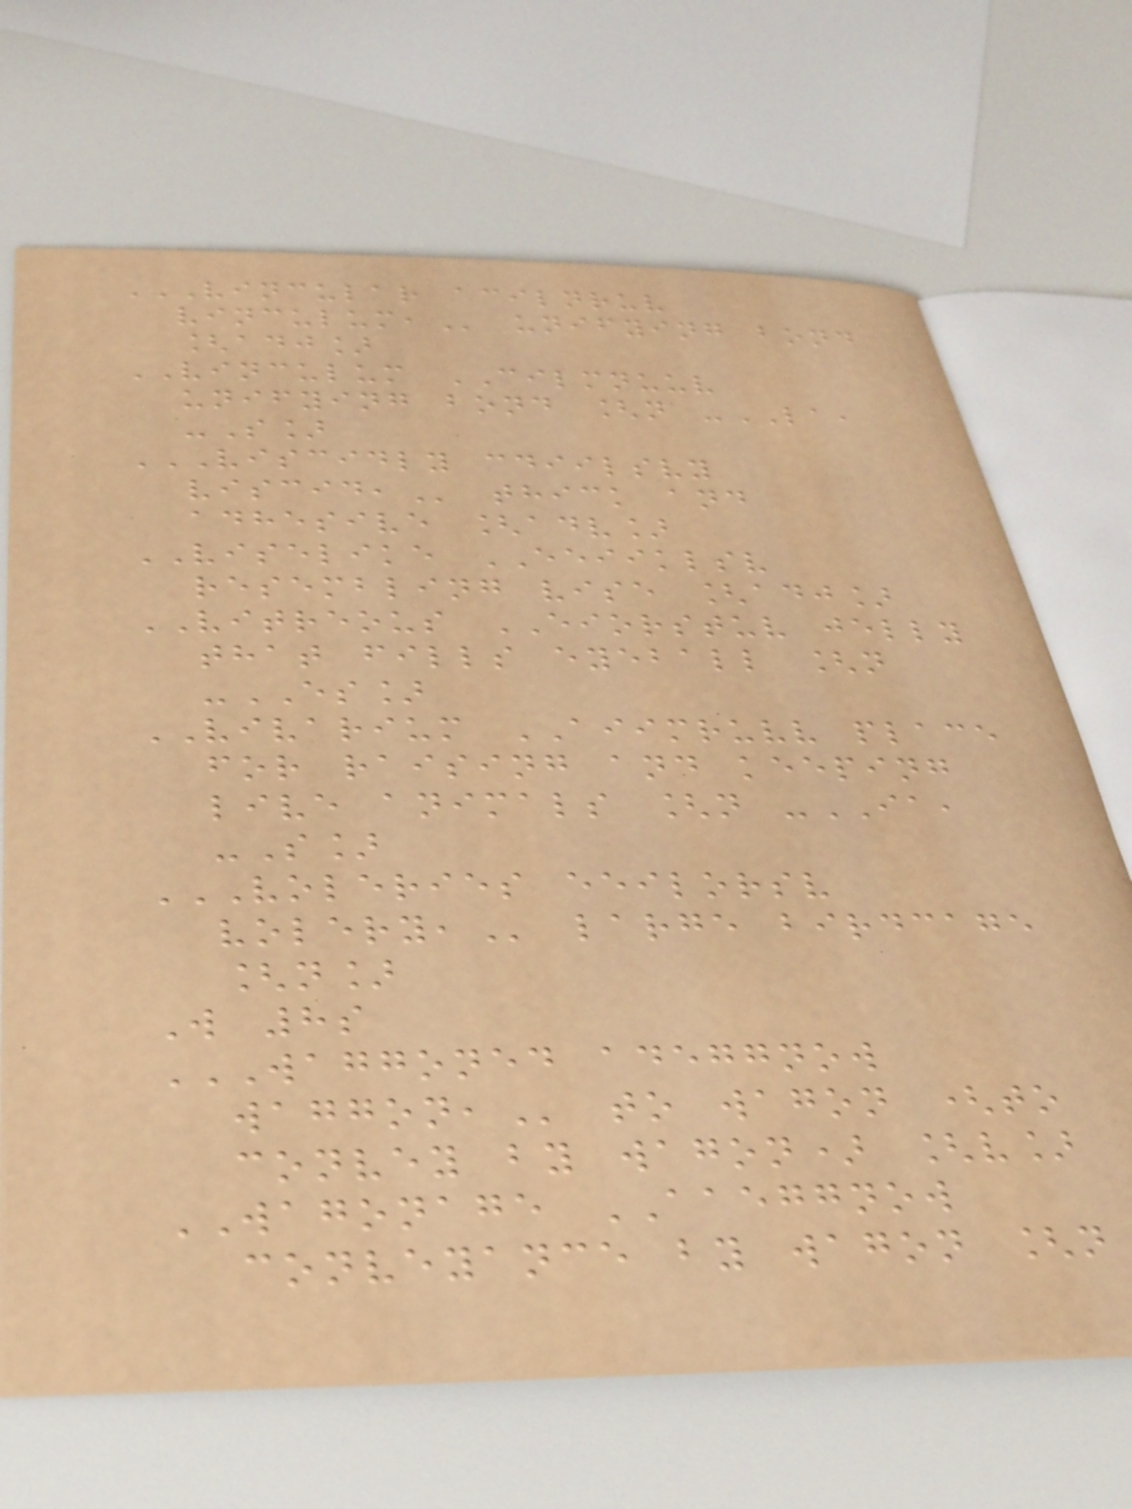VINCULAR ACILNRUV
VINCULUM, unifying bond
[adj]
VINCULUM CILMNUUV
unifying bond [n -LA,
-S]
VISCIDLY CDIILSVY
VISCID, thick and
adhesive [adv]
VISELIKE EEIIKLSV
resembling vise [adj]
VITREOUS EIORSTUV jelly
that fills eyeball [n
-ES]
VIVARIUM AIIMRUVV place
for raising and keeping
live animals [n -IA,
-S]
VOLERIES EEILORSV
VOLERY, large birdcage
[n]
W 8s
WAGGONED ADEGGNOW
WAGGON, to wagon (to
convey by wagon) [v]
WAGONAGE AAEGGNOW
conveyance by wagon [n
